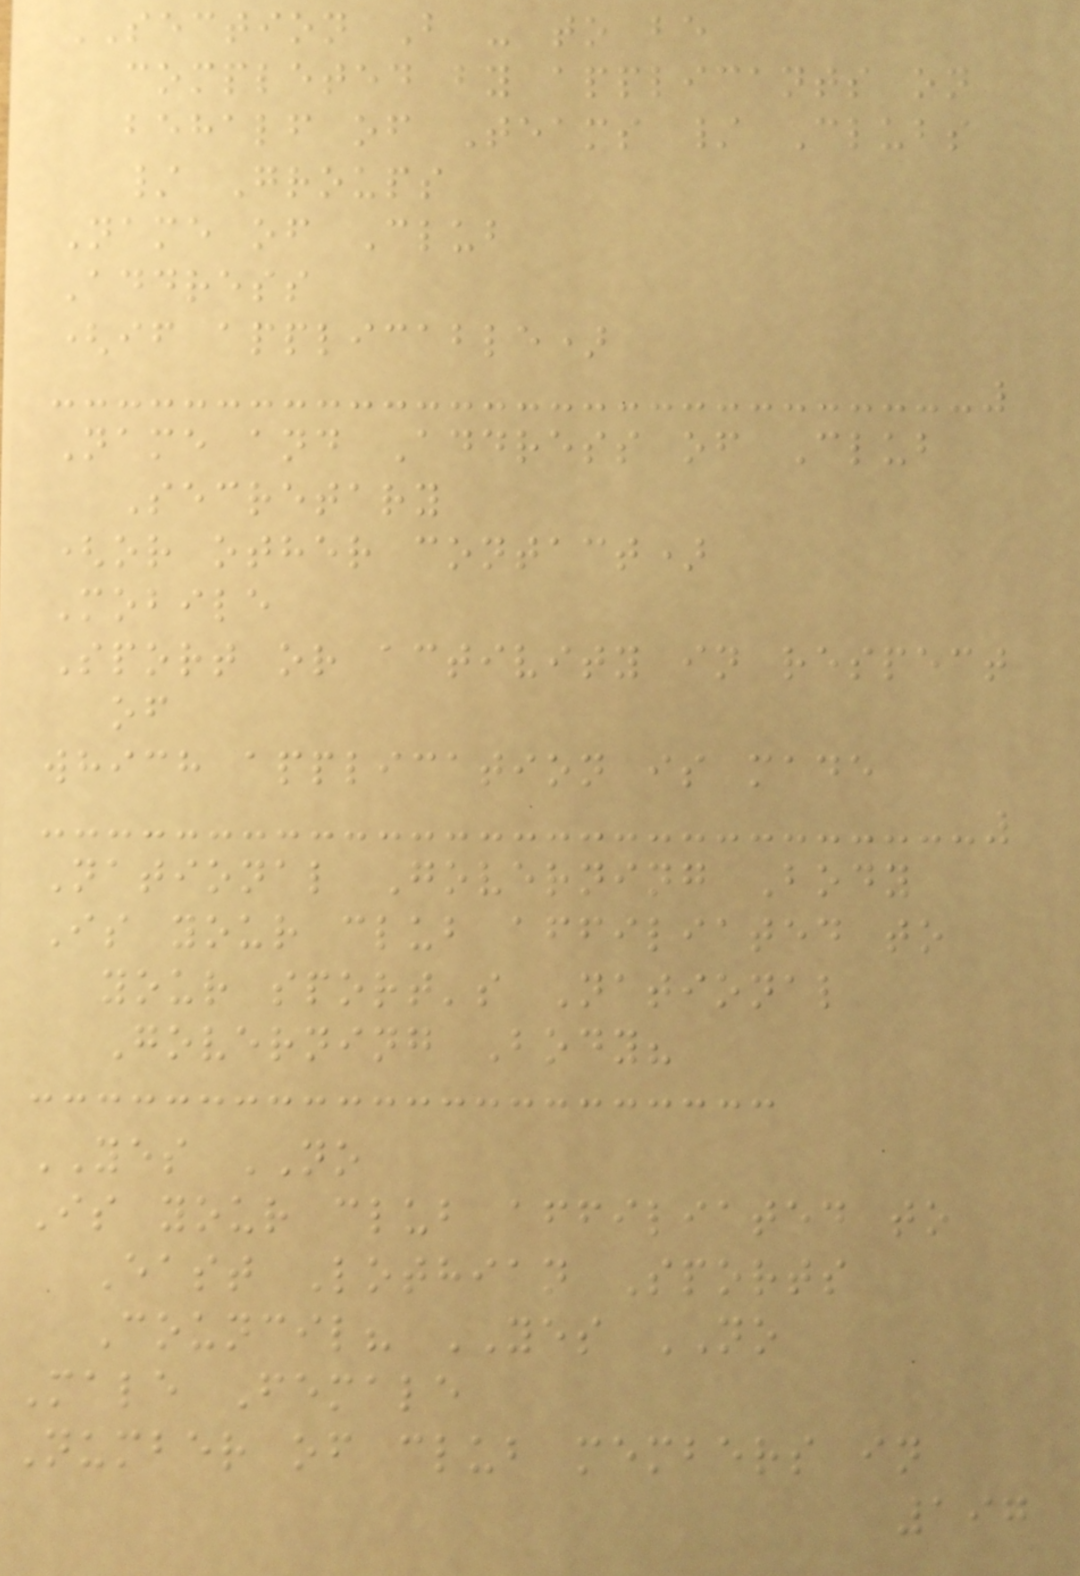SECTION B - to be
completed by applicants on
behalf of Teams / Clubs
/ Groups
Name of Club
Address
(if applicable)
Name and Address of Club
Secretary
(or other contact)
Mobile
Sport or activity in respect
of
which application is made
National Governing Body
Is your club affiliated to
your sport's National
Governing Body?
YES NO
Is your club affiliated to
East Lothian Sports
Council? YES NO
Male Female
Number of club members in
197
